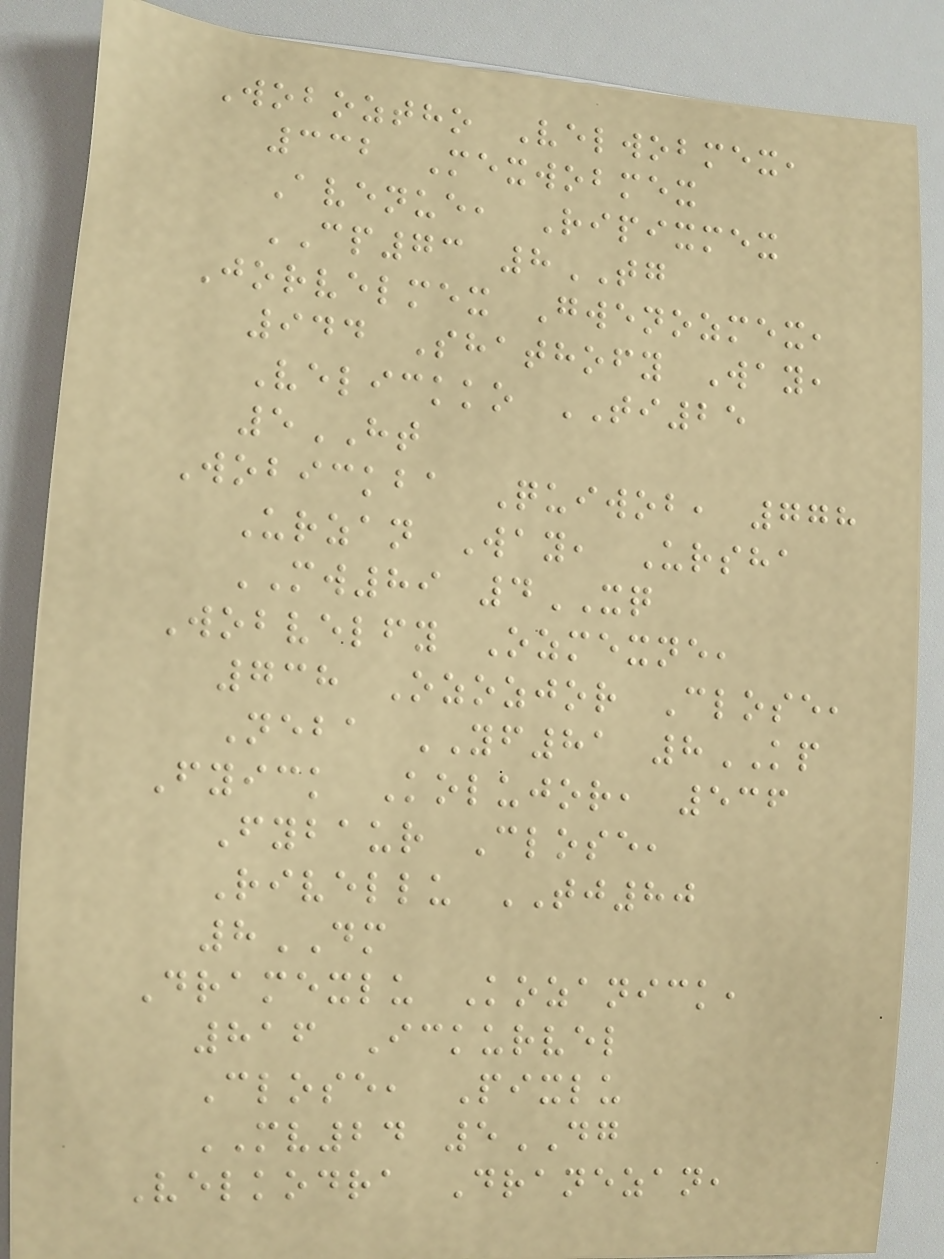Woboztho Velwobmex,
332 Mexwobmex
Avenue, Ripixmex
CP73 8TG
Jorvelmex Gwenozmex,
944 Shathofy Way,
Velickko TI25
5HT
Wobickba Quiwob, 778
Urzan Way, Ursha
MW89 4XQ
Wobvelfy Ozmexne,
738 Ozozjor Close,
Neba YF81 8KP
Fyick Kolujor, 536
Fybaur Close,
Rivellu TJ80
8DM
Dramexlu Kozanick,
816 Ickurvel
Close, Pixlu
MV24 5DG
Velkodra Dranezan,
